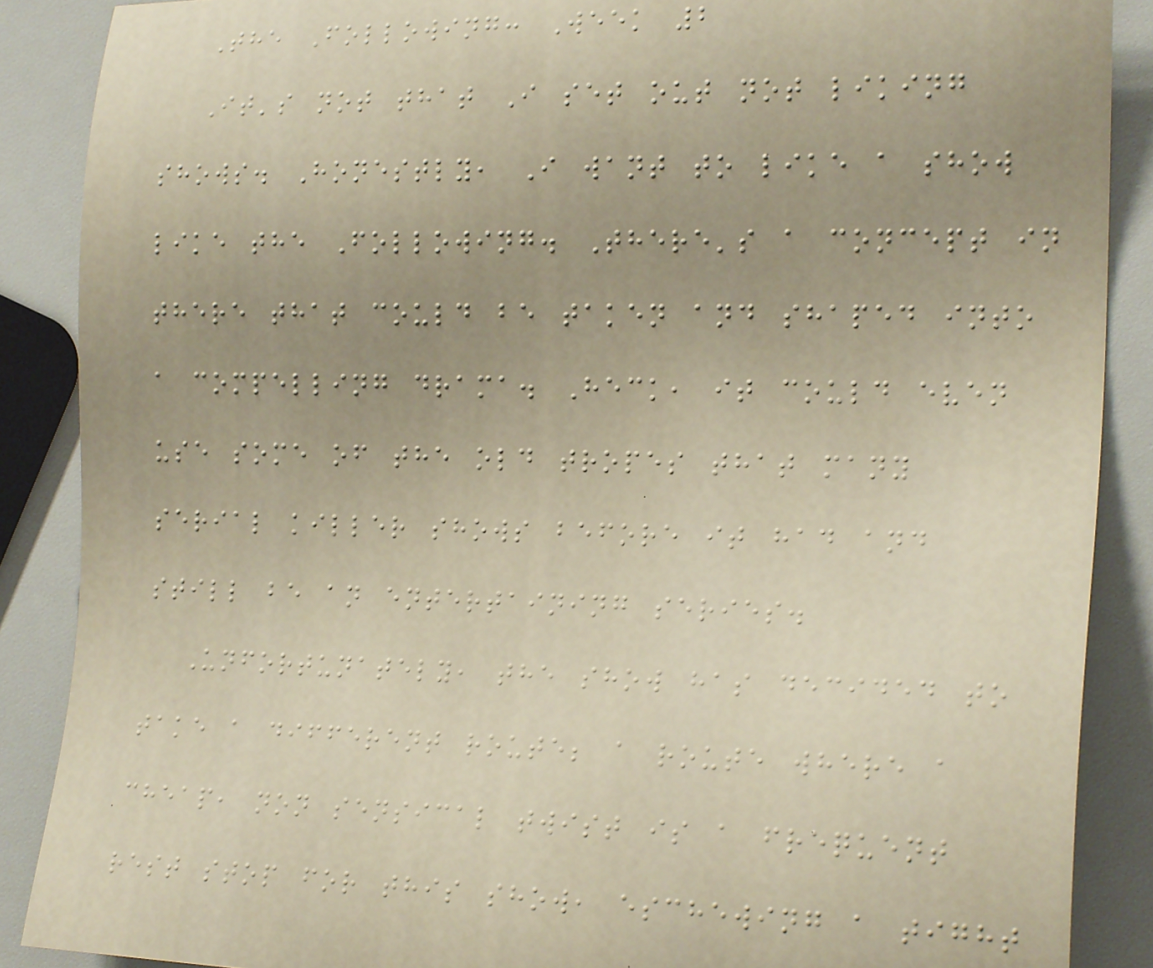The Following: Week 2
It's not that I set out not liking
shows. Honestly, I want to like a show
like the Following. There's a concept in
there that could be taken and shaped into
a compelling drama. Heck, it could even
use some of the old tropes that many
serial killer shows before it had and
still be an entertaining series.
Unfortunately, the show has decided to
take a different route; a route where a
cheap, non sensical twist is a frequent
rest stop for this show, eschewing a tight
